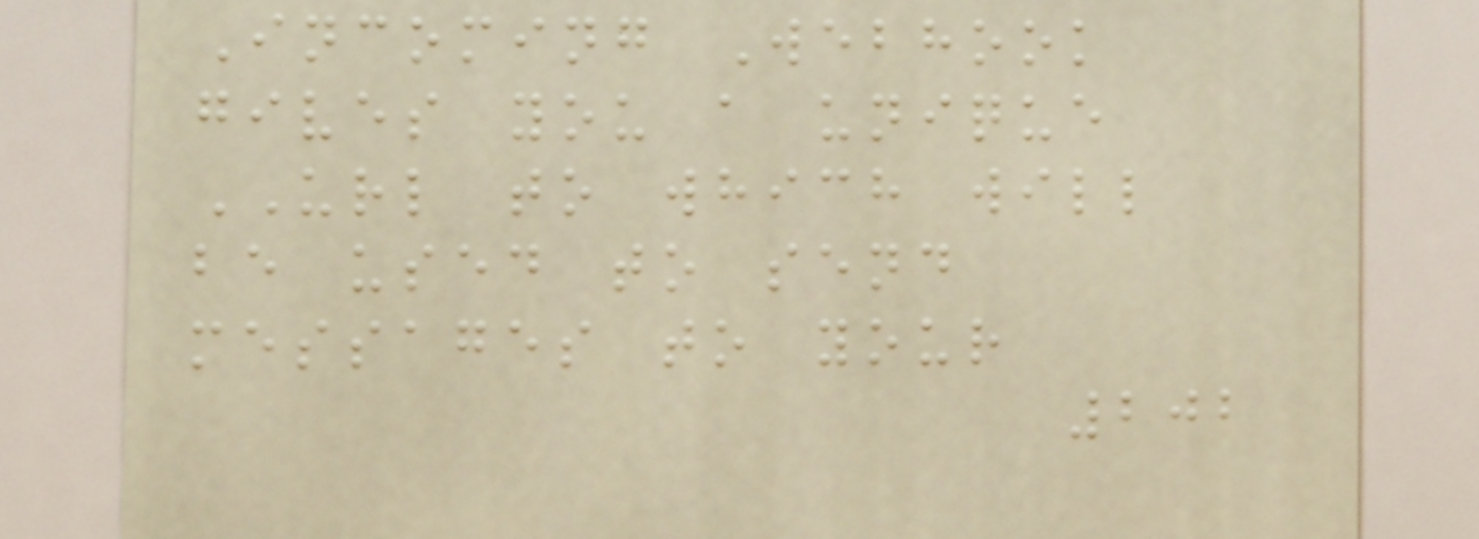Incoming Webhook
gives you a unique
URL to which will
be used to send
messages to your
202
